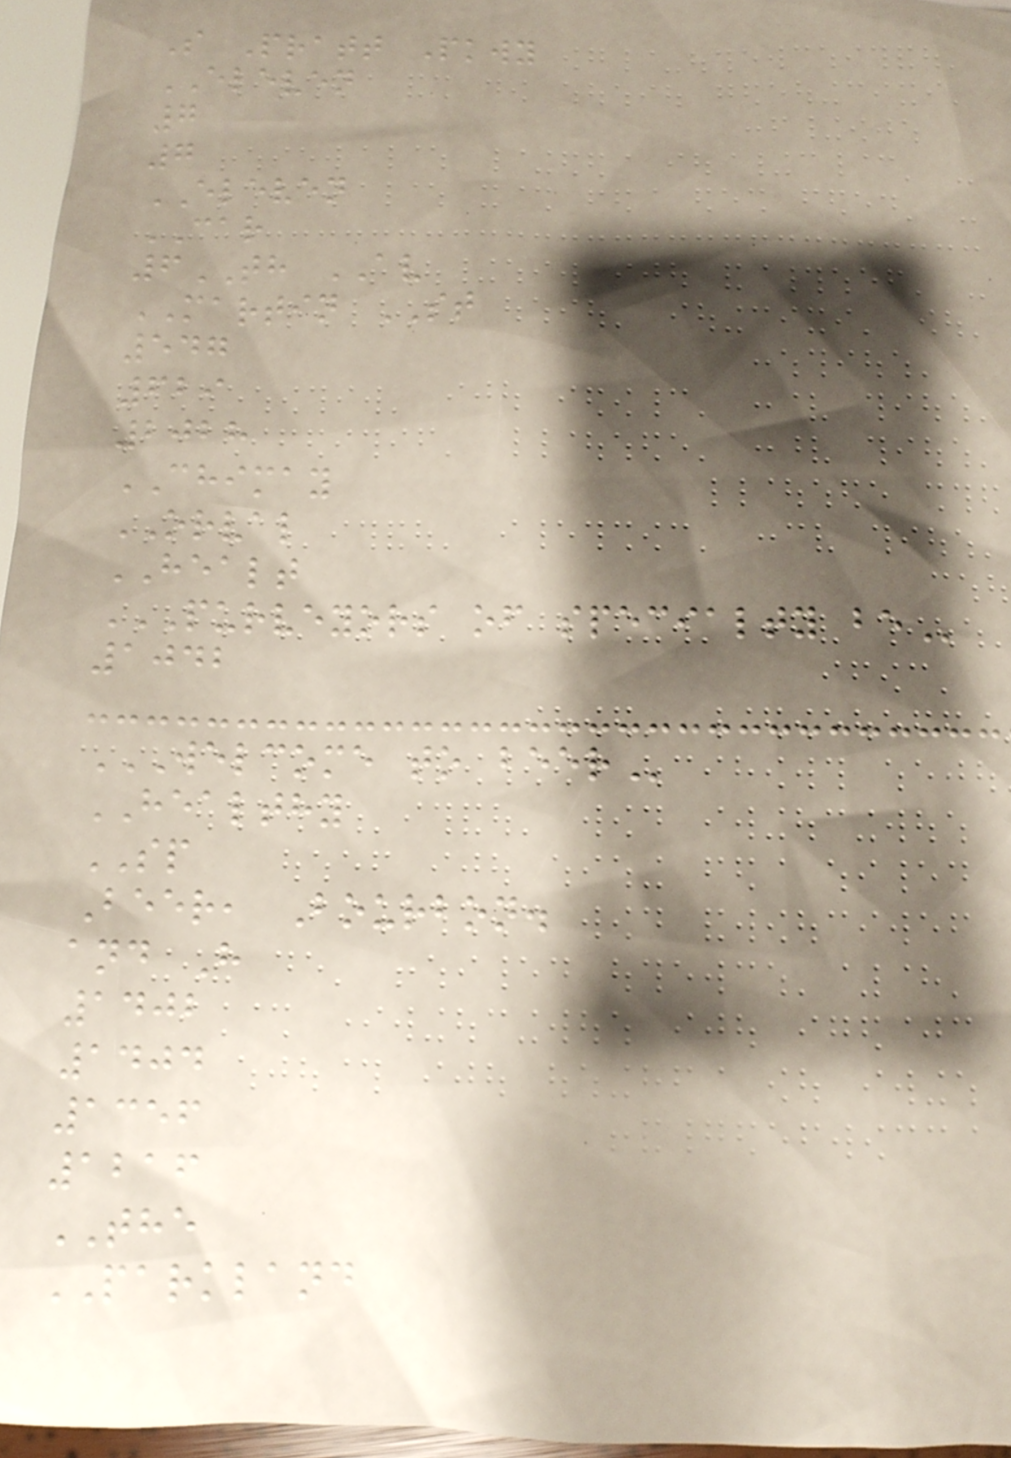S Pratt Pkwy
ELEVEN
7
7
ELEVEN
CAR
6TH AV
MARTIN ST
547
629
2028
CHIMAY
ORVAL
HEALT
PURVEYORS OF SPECIALTY BE
1042
WELCOME TO BEER
HEALTHY
SP
Beer, Bourbon.
and H
1402
1404
1356
1216
THE
PARKLAND
